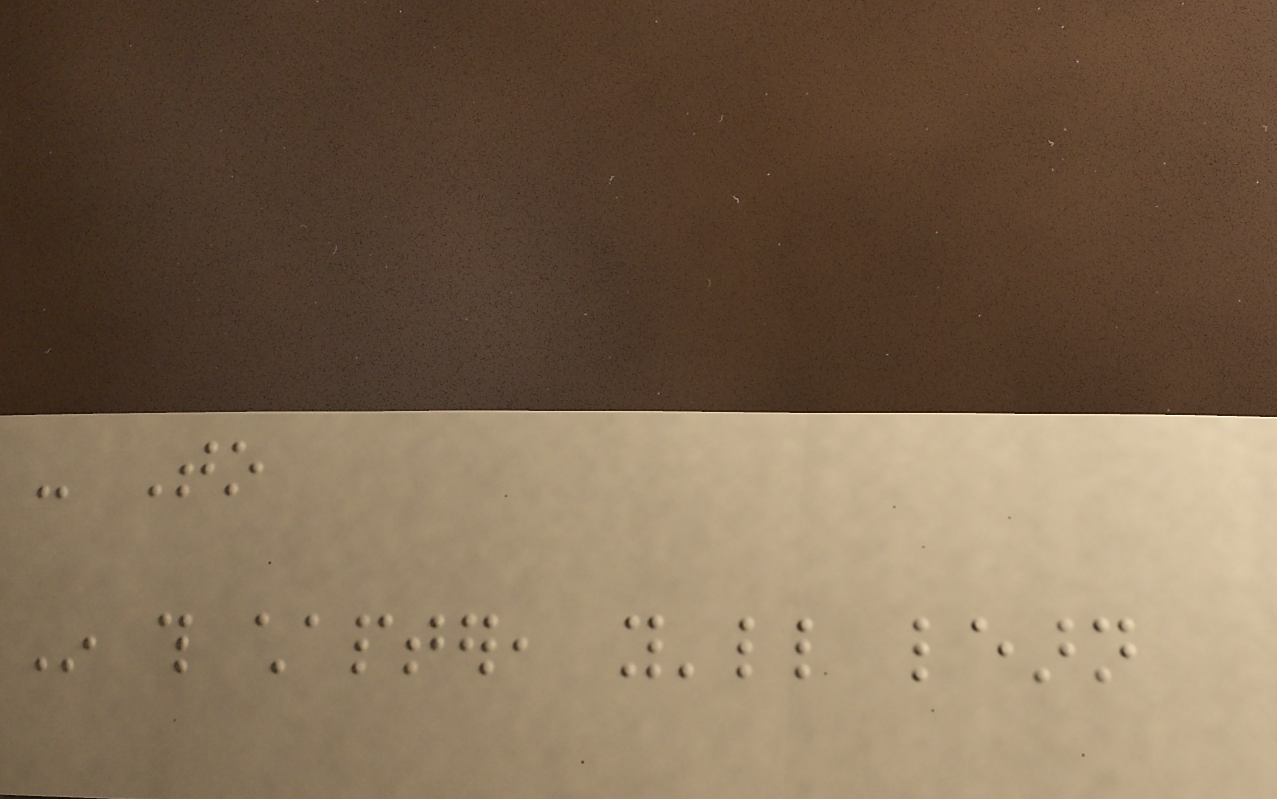- To
In this chapter, you'll learn
